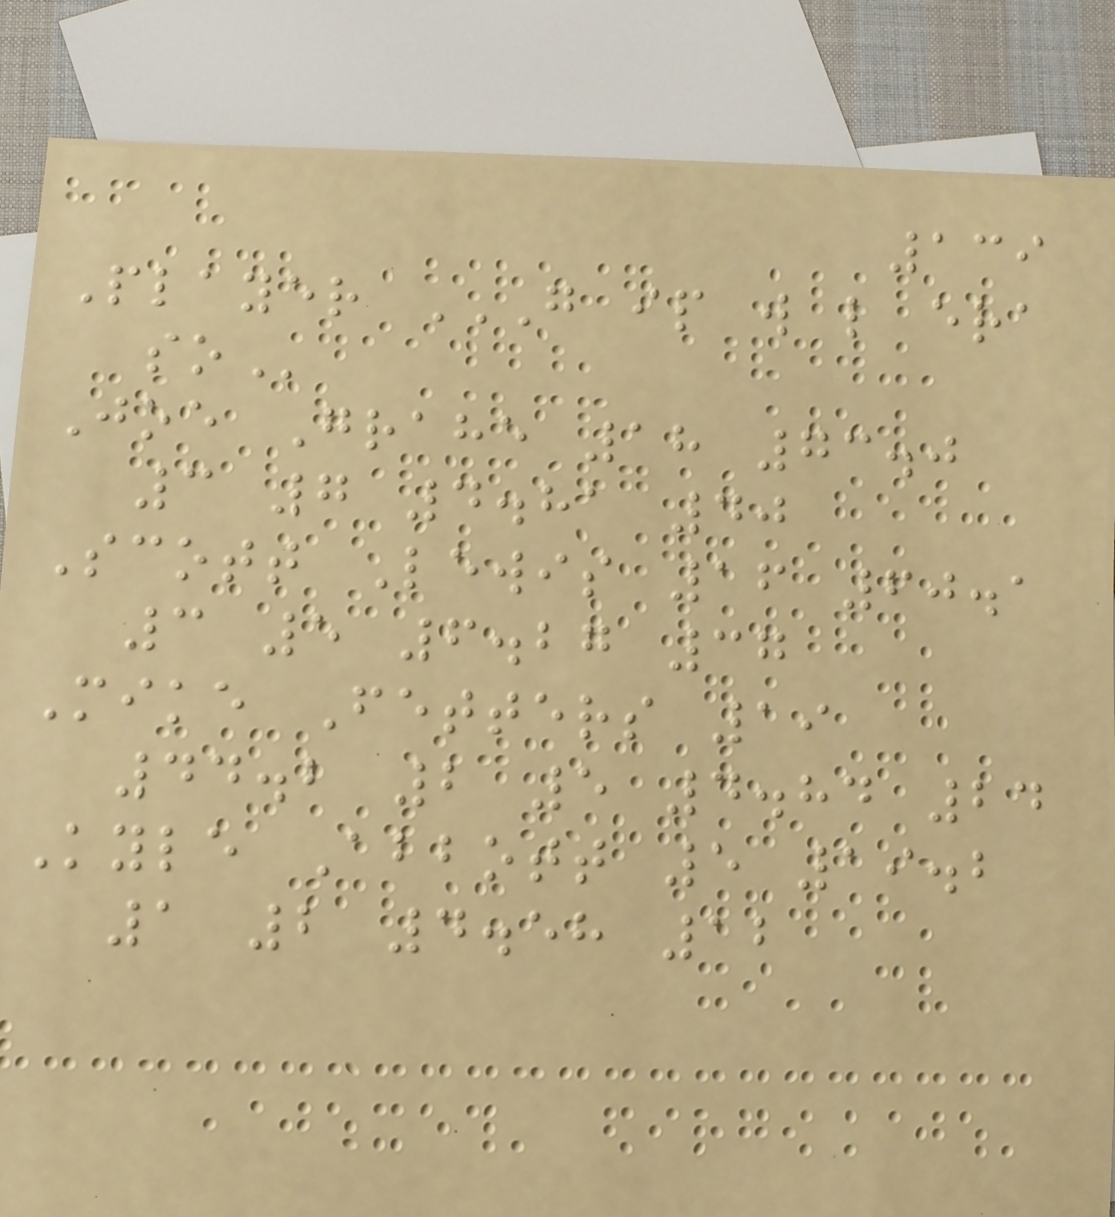139
Player G IP W L ERA
SO
Joe Grahe 18 73.0
3 7 4.81 40
Scott Lewis 16 60.1
3 5 6.27 37
Mike Fetters 19
44.2 2 5 4.84 24
Kyle Abbott 5 19.2
1 2 4.58 12
